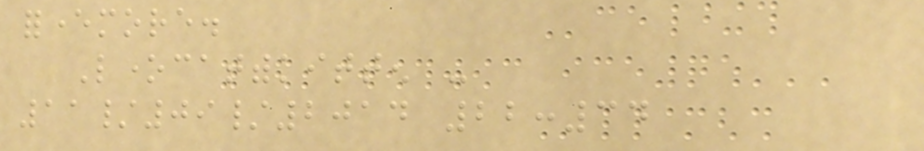forevermore.
Lonecatwithkitten -
11/09/2014 22:34
